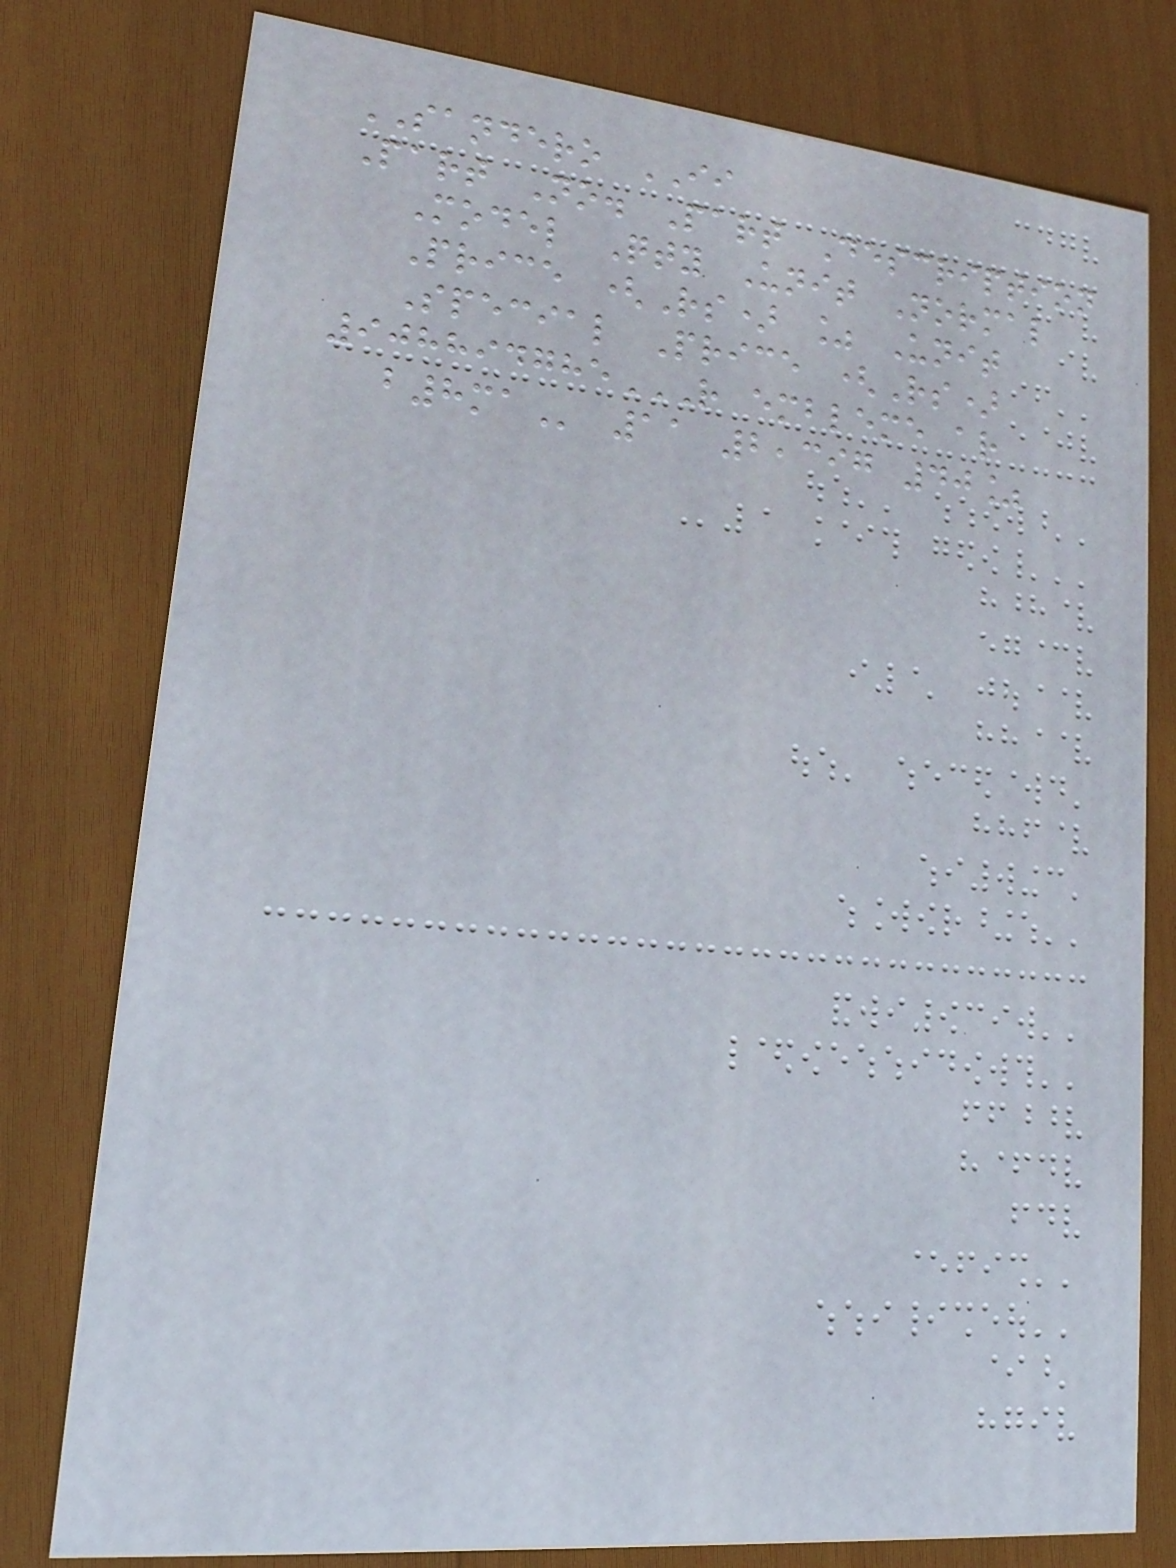SANDERO II
Part No. Part Description
Model Qty Unit Normal
Price (Rs) % Unit
Special Price (Rs)
908894785R EMBLEME AR
B8MA 11 2,397 40%
